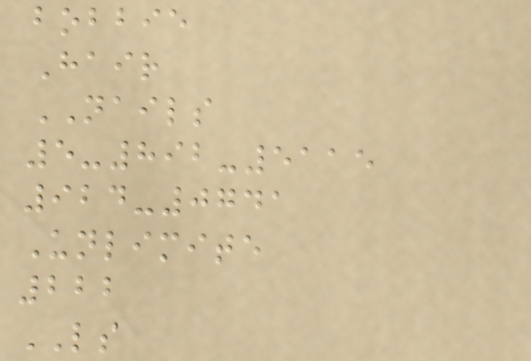bobbie
Hair
NAILS
5-892-5115
924-0741
Unlimite
222
LS
